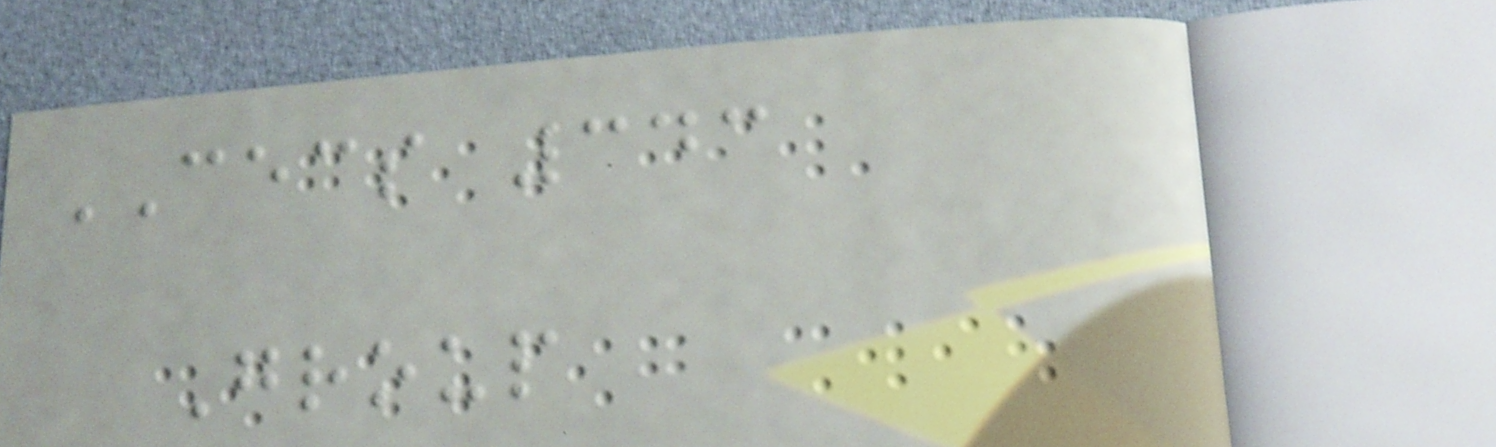CECS 343
Group
